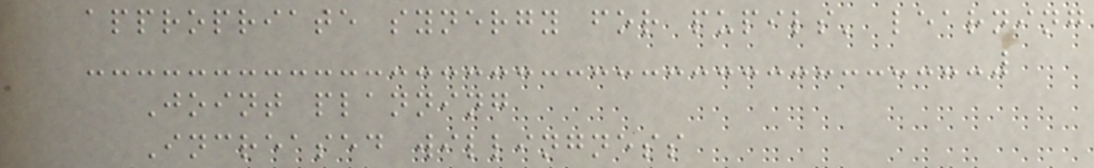appropriate synergy for pupils' learning
Joint planning
Increased willingness
